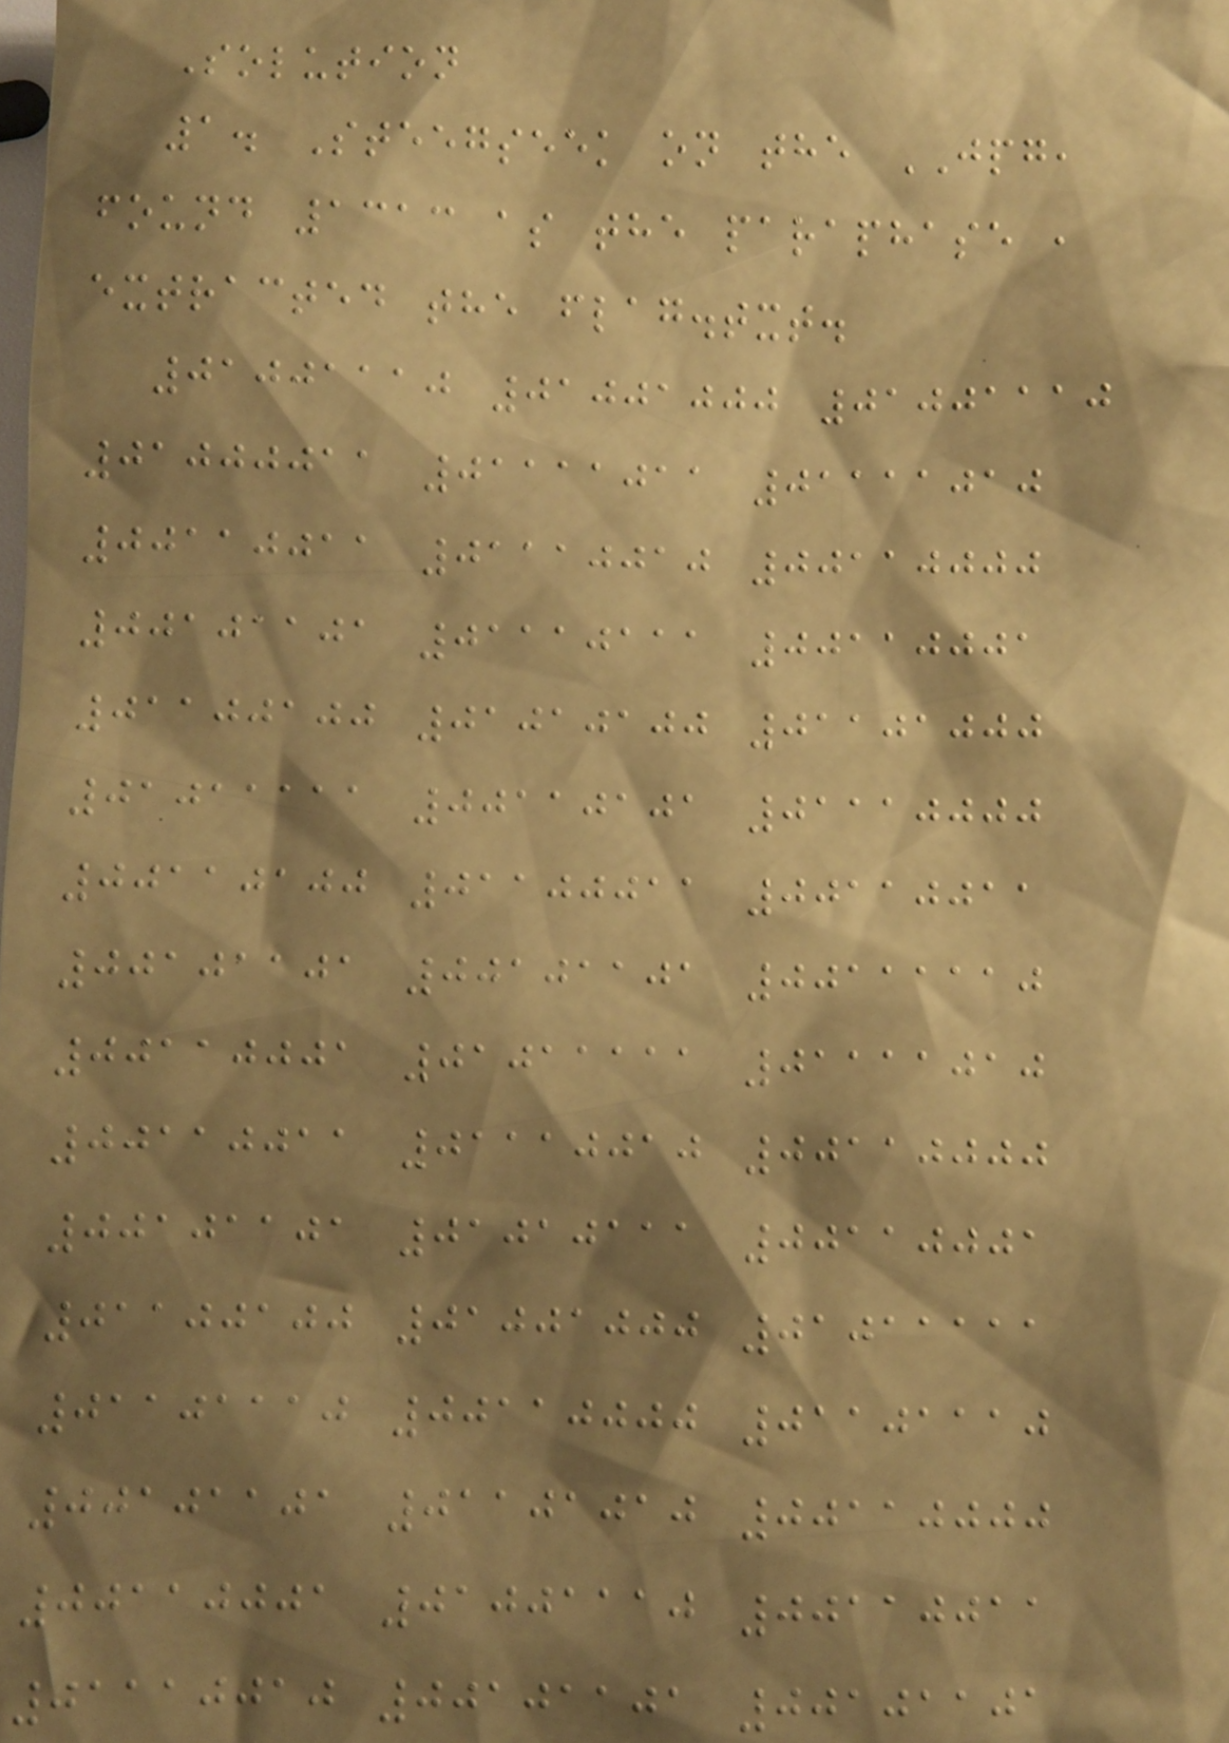Solution
1. Steegseek on the JPG,
found 1313 as the paraphase ,
extracted the flag.txt.
01001110 01001000 01001110
01000011 01111011 01111010
00110011 01110010 00110000
00101101 01110111 00110001
01100100 01010100 01101000
01011111 00110101 01110000
00110100 01100011 00110011
00101101 00101101 00111110
00110001 01011111 01111010
00110011 01110010 00110000
00101101 01010111 00110001
01100100 01001000 01011111
01101110 00110000 01101110
00101101 01101010 00110000
00110001 01001110 00110011
01110010 00101101 00101101
